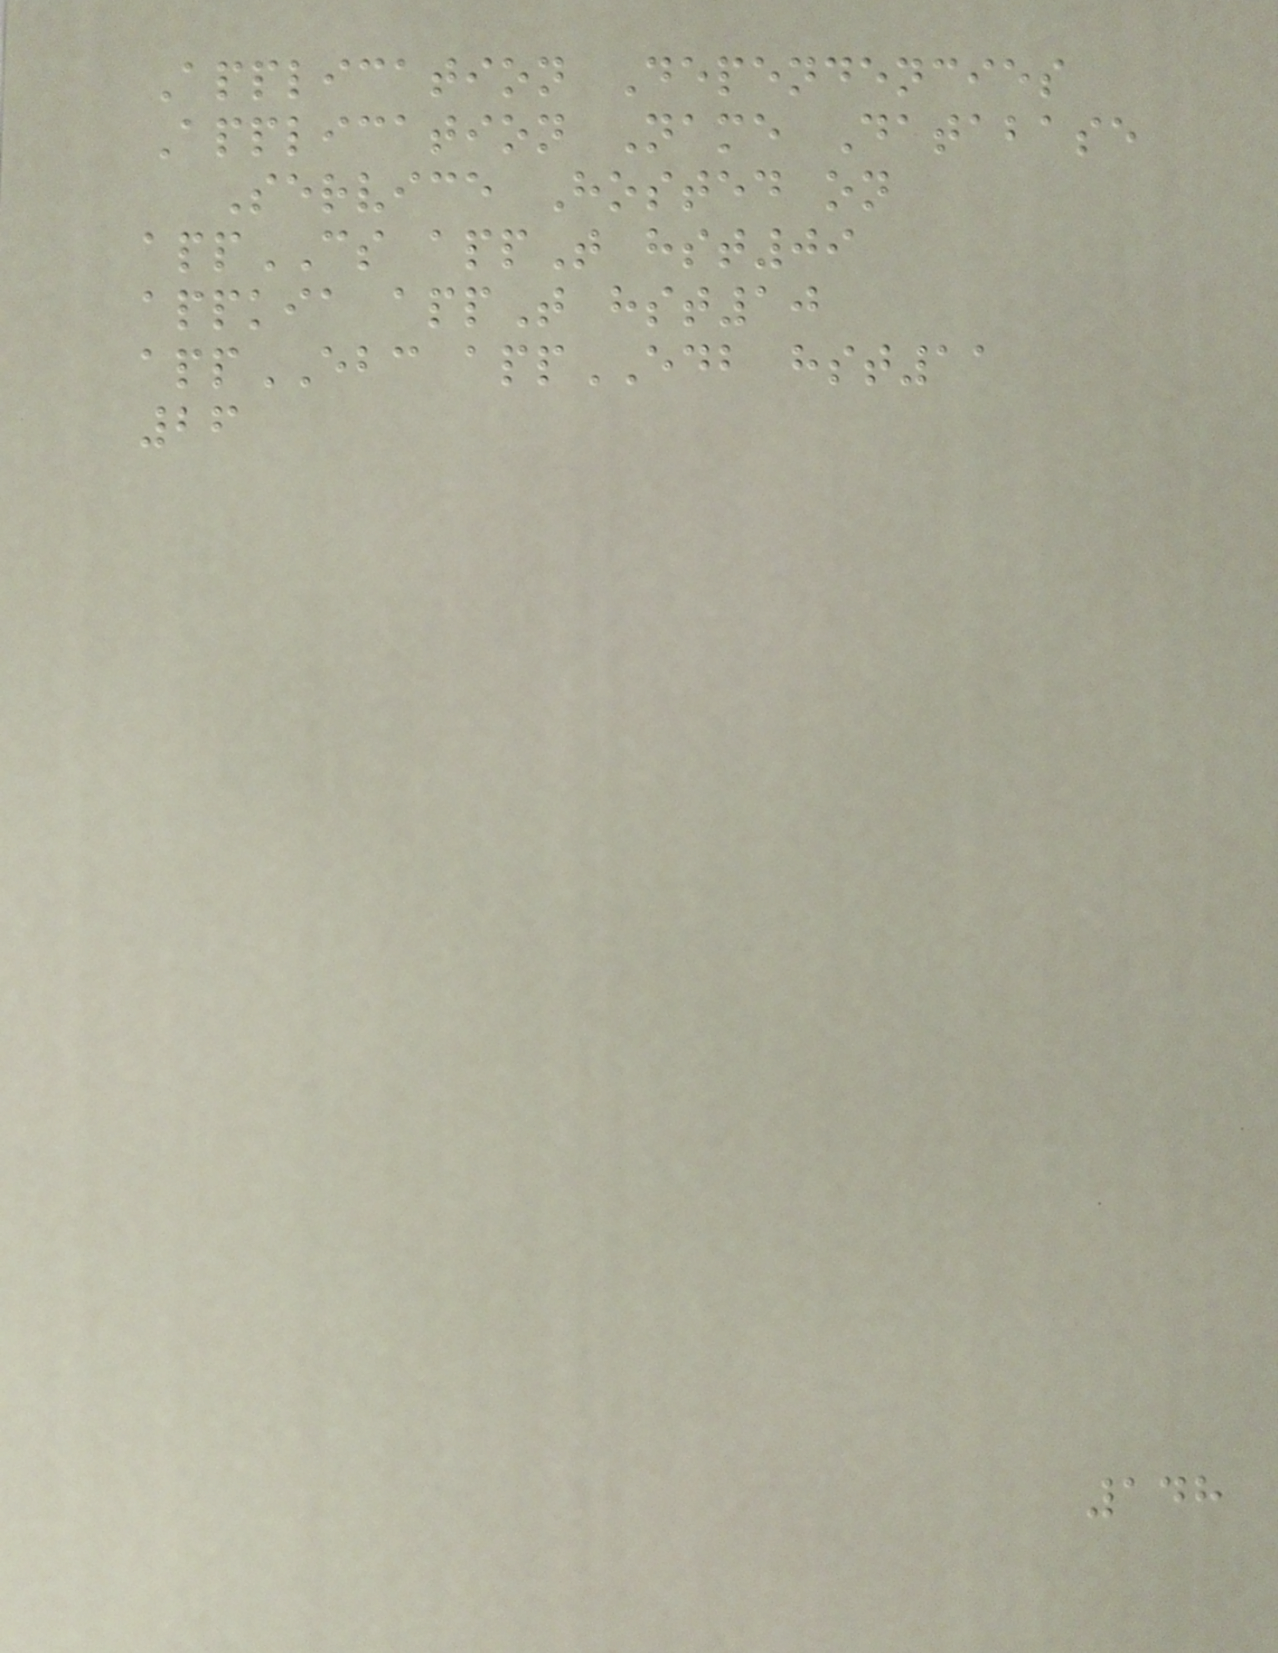Application Dependencies
Application Name Database
Service Hosted on
appCS appT hst09
appkia appT hst10
appEBC appEDB hst11
26
148
